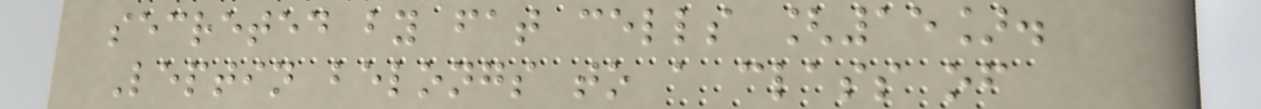secreted by fat cells [15].
Leptin belongs to a class of
